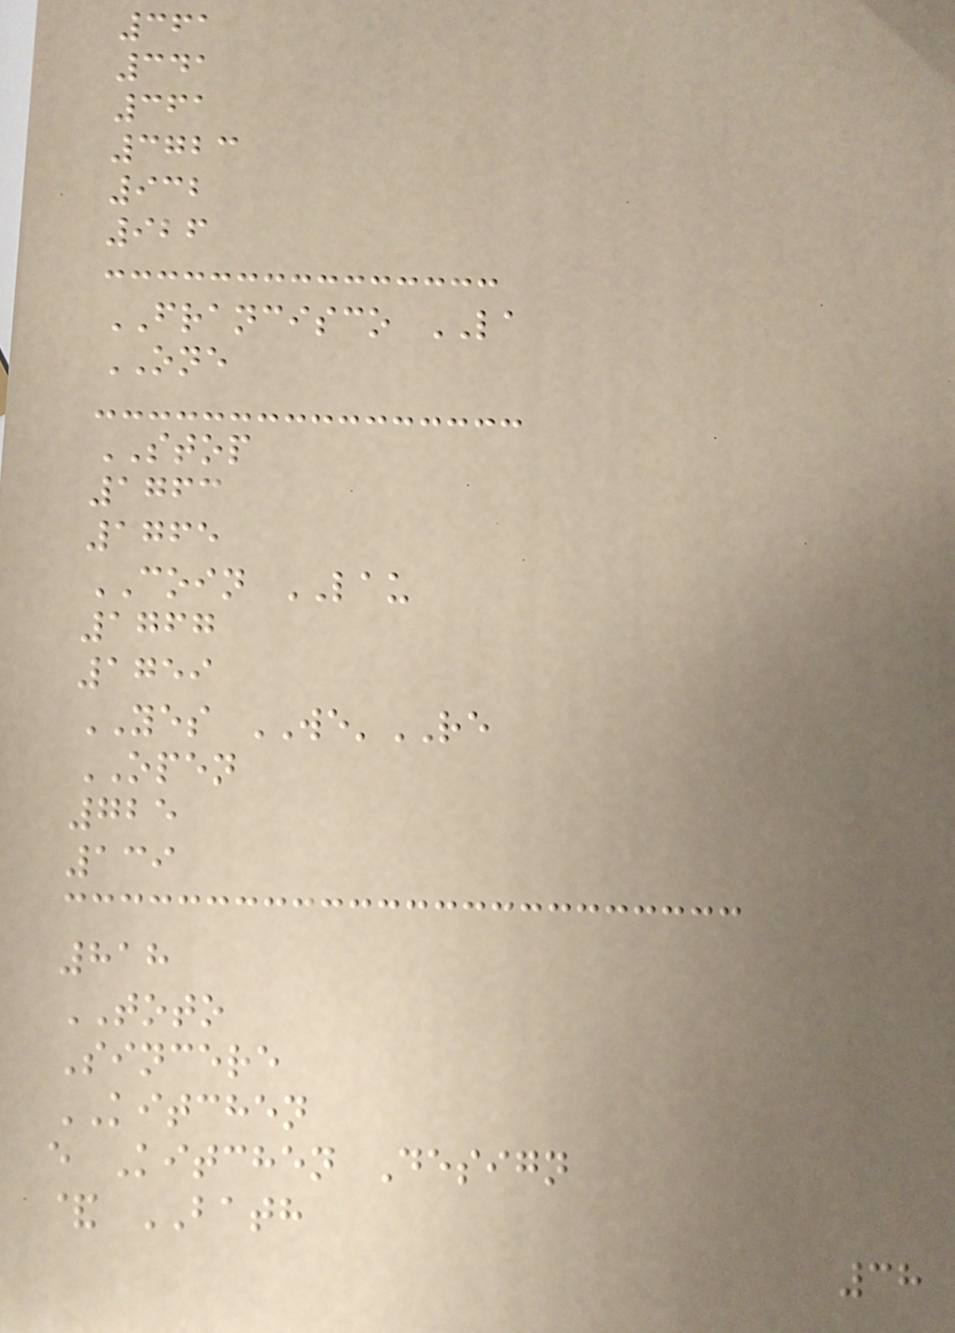361
341
361
3723
932
926
FRANCISCO LA
ONE
STOP
1763
1765
COIN LAU
1767
1759
YES WE'RE
OPEN
725
139
818
TOTO
Sincere
KITCHEN
e Kitchen Design
& BATH
38
